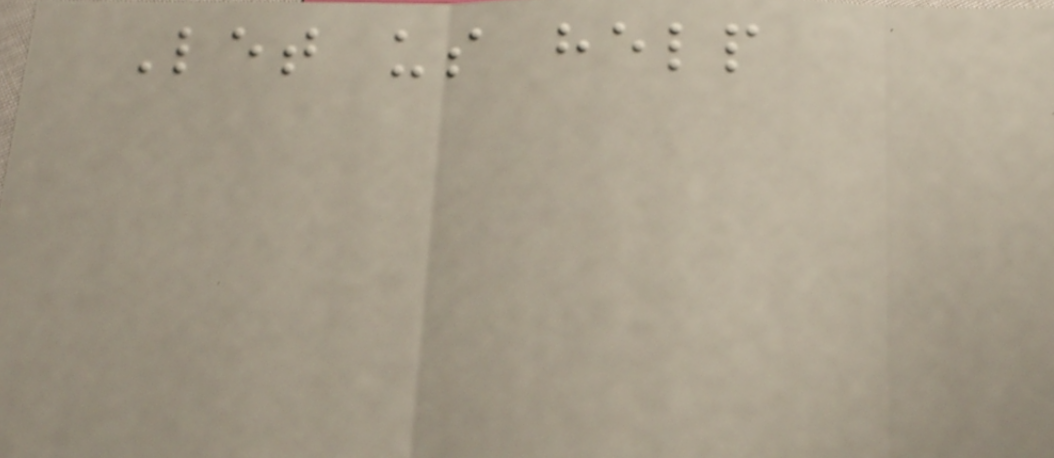Let us help
